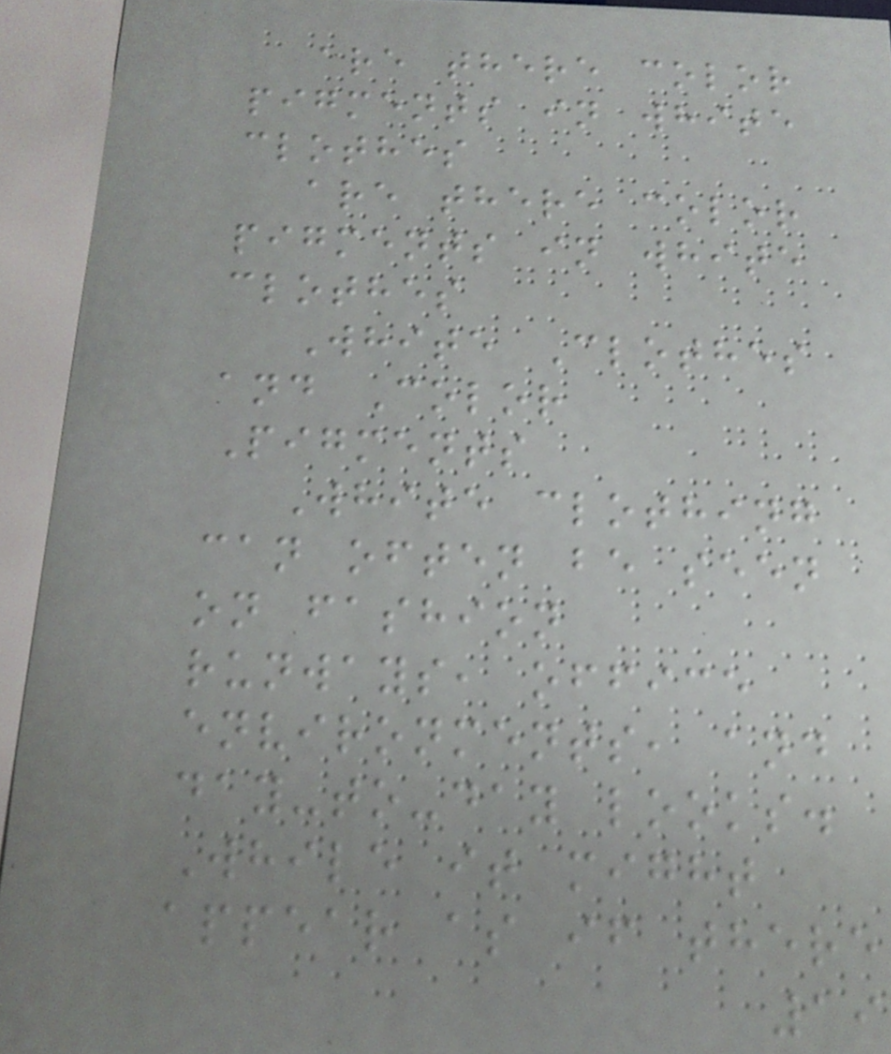are there color
pigments in white
clothes
are there color
pigments in white
clothes
White Clothes
and Color
Pigments
White clothing
can often be seen
on fashion
runways, office
environments, and
day-to-day looks.
While it might
appear as if there
19
